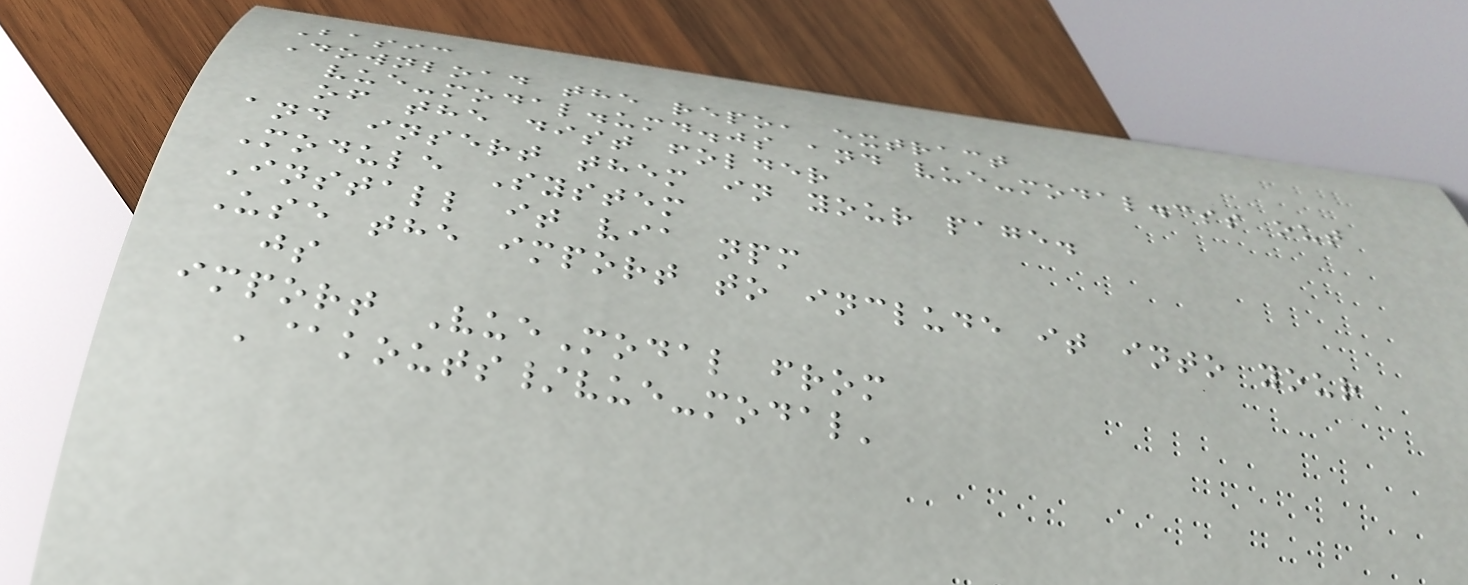Basic
Download the repo, extract
vue-modal.umd.js and vue-modal.css out
of the dist folder
and insert them in your page.
Module System
Install it via npm
Use the import to include it into your
js
import VueModal from
'@kouts/vue-modal'
